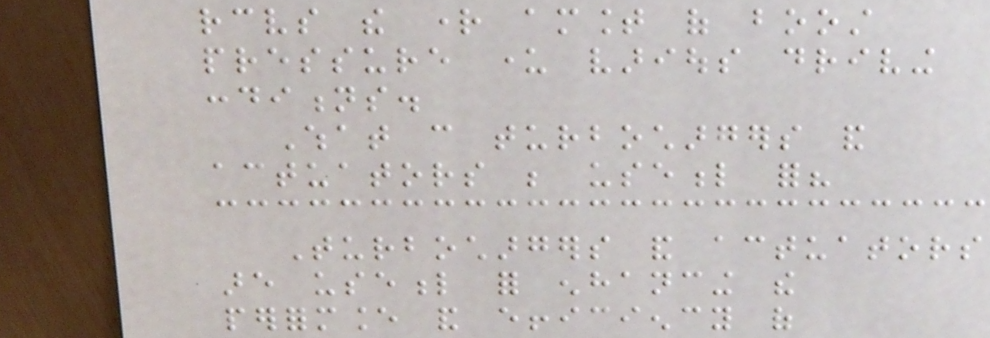receives the right amount of boost
pressure under various driving
conditions.
What can turbochargers and
actuators be useful for?
Turbochargers and actuators
are useful for enhancing the
performance and efficiency of
